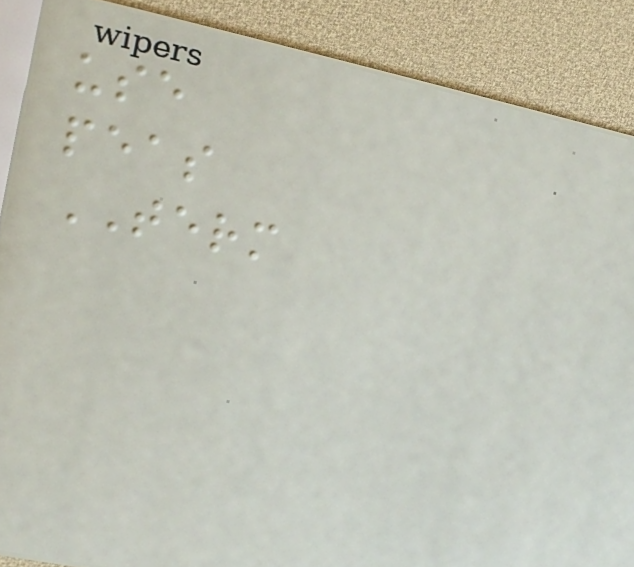use
peas
TERM
